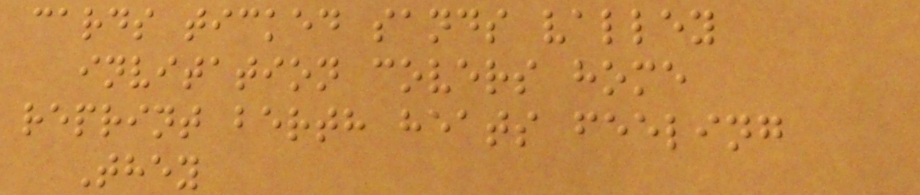cards ticked sands valley
invitation covers home
reprint berth heats feeling
They
